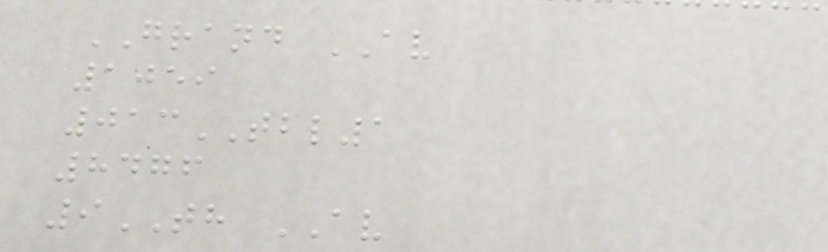GRAND AV
1059
013TBL1
8476
9TH AV
